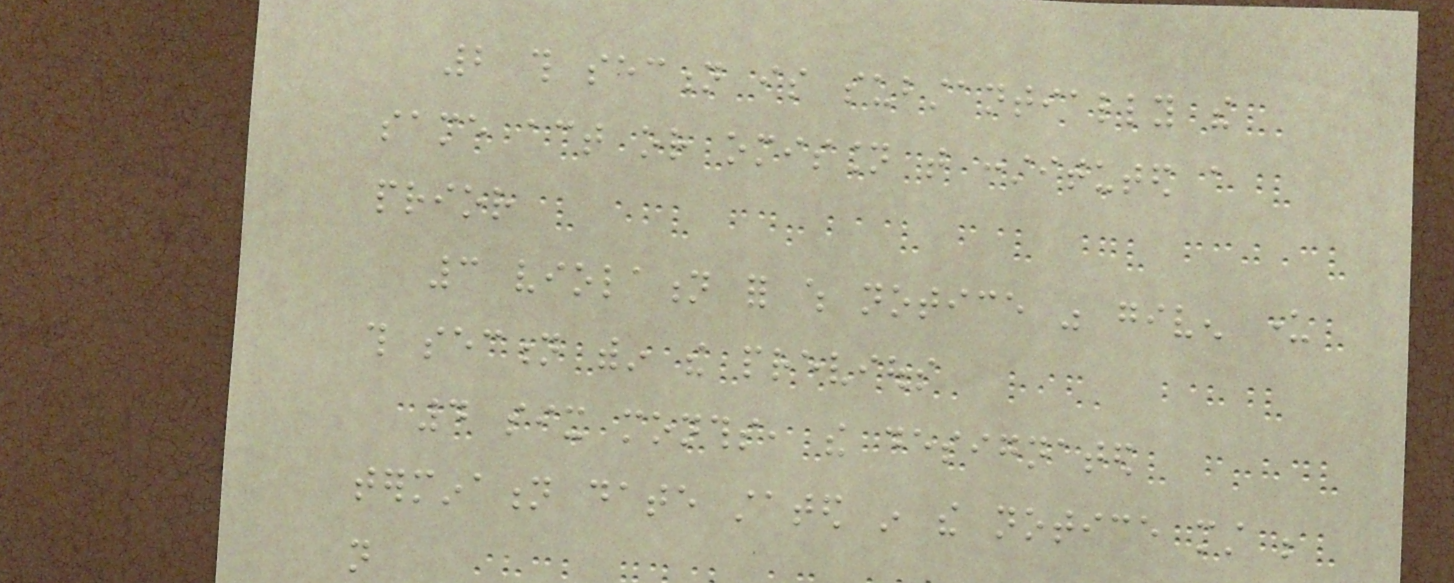2 this section is substantially the
same act or omission that constituted a
prior
3 violation for which notice was given under
this section within the previous
4 six months, the designated
termination date stated in the notice must be
not
